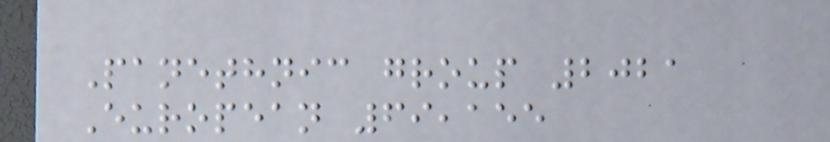Panethnic group 2021
European 69,155
